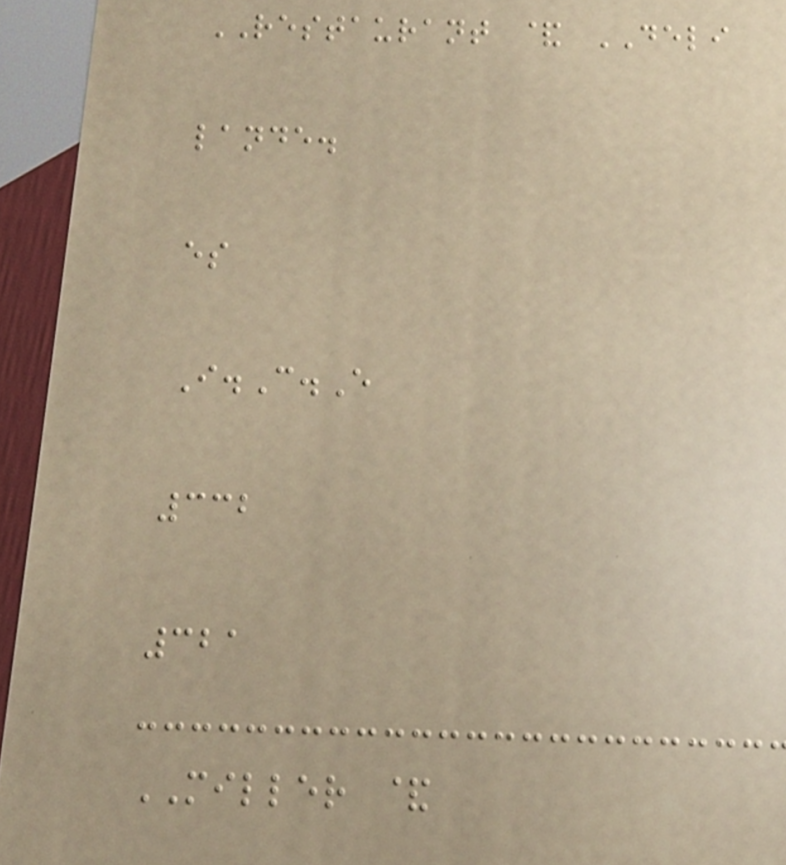RESTAURANT & DELI
lande.
es
I.C.E
332
321
MILLER &
